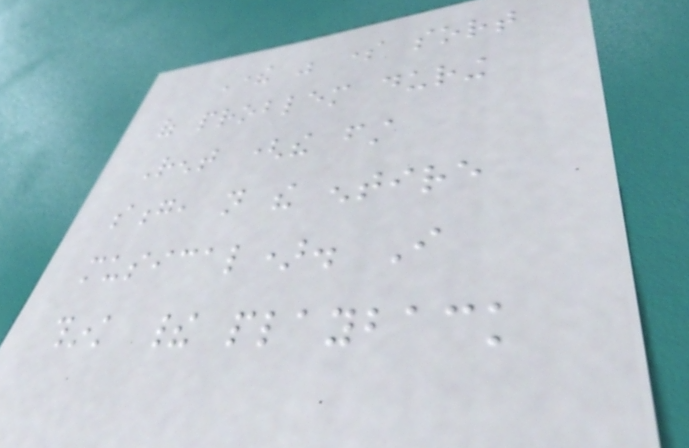There was some sort
of problem during
Rent (the first
song, not the entire
musical). I
think their playback
